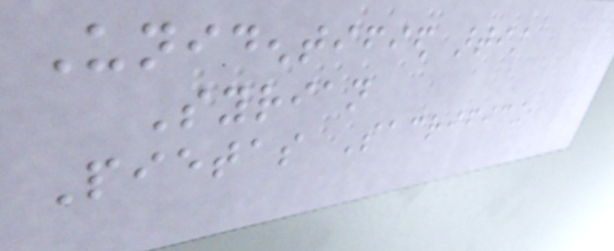Unidentified artist
Syrian
Pietas Sacrificing,
